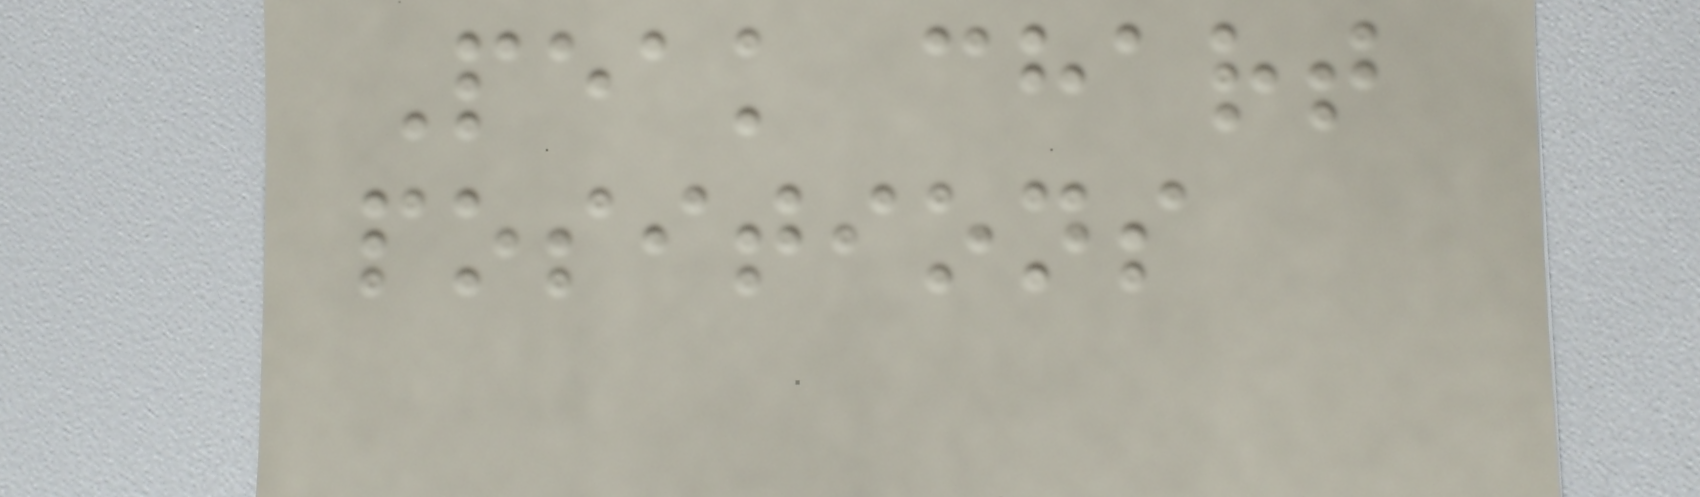Peak chart
positions
